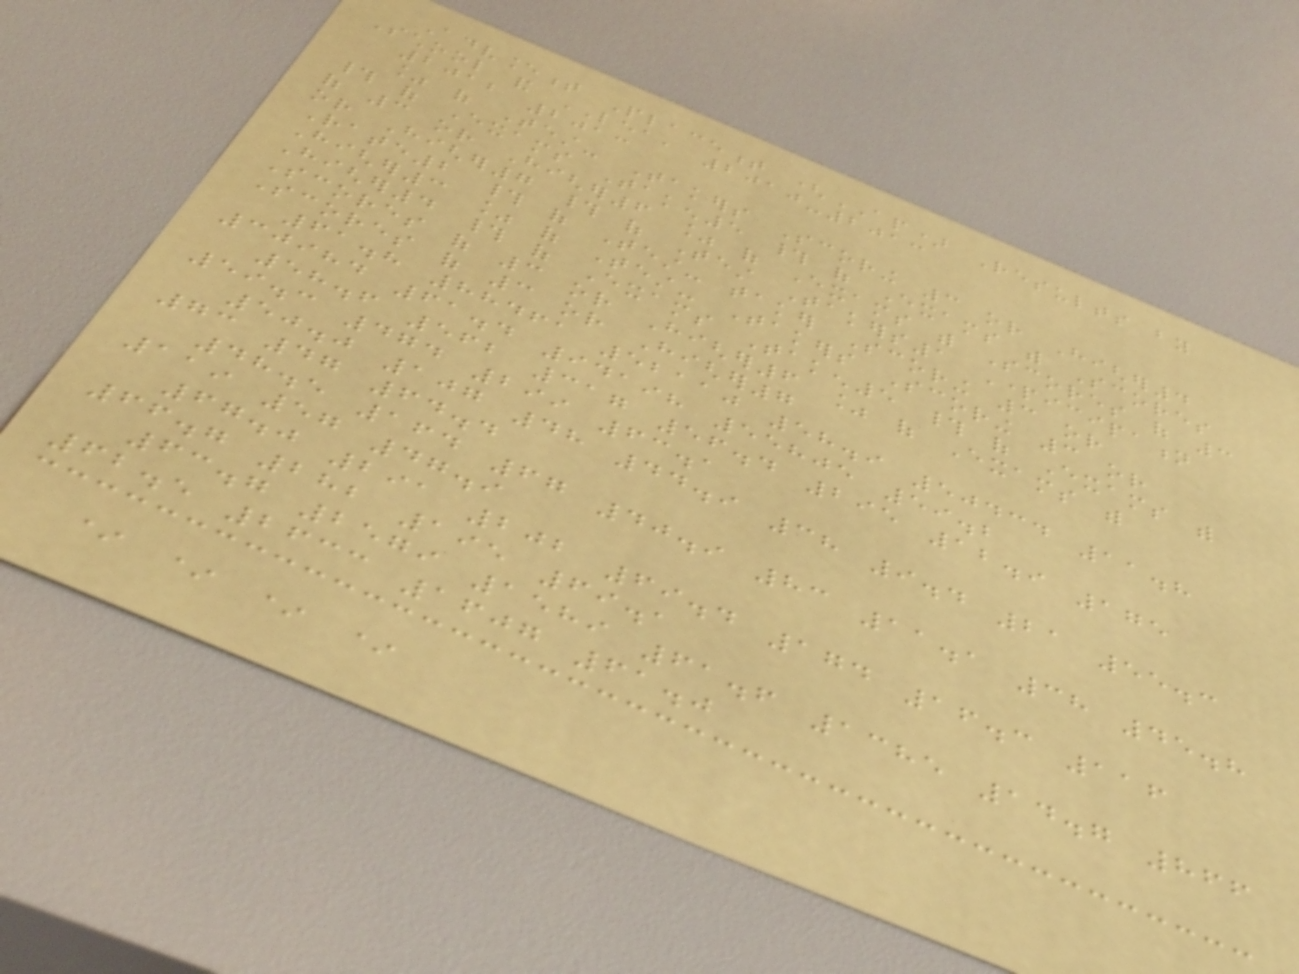Advancement Placement (AP) Results by
School and LEA, 2010-2013
2012 2013
% of Test- Takers Scoring 3 or Higher4
# of Exams Taken5 # of Exams with Scores
of 3 or Higher6 % of Exams with Scores of 3
or Higher7 # of Test Takers1 Participation
Rate2 # of Test- taker Scoring 3 or
Higher3 % of Test- Takers Scoring 3 or
Higher4 # of Exams Taken5 # of Exams with
Scores of 3 or Higher6 % of Exams with
Scores of 3 or Higher7
61.8 88461 52110 58.9 50434 11.8
30984 61.4 94198 55805 59.2
58.6 562 317 56.4 295 12.9 175
59.3 474 299 63.1
50.0 107 48 44.9 38 9.4 21 55.3
73 47 64.4
48.5 164 67 40.9 83 11.1 38 45.8
119 57 47.9
67.0 291 202 69.4 174 16.3 116
66.7 282 195 69.1
63.7 2579 1589 61.6 1385 14.7 866
62.5 2633 1607 61.0
* * * *
